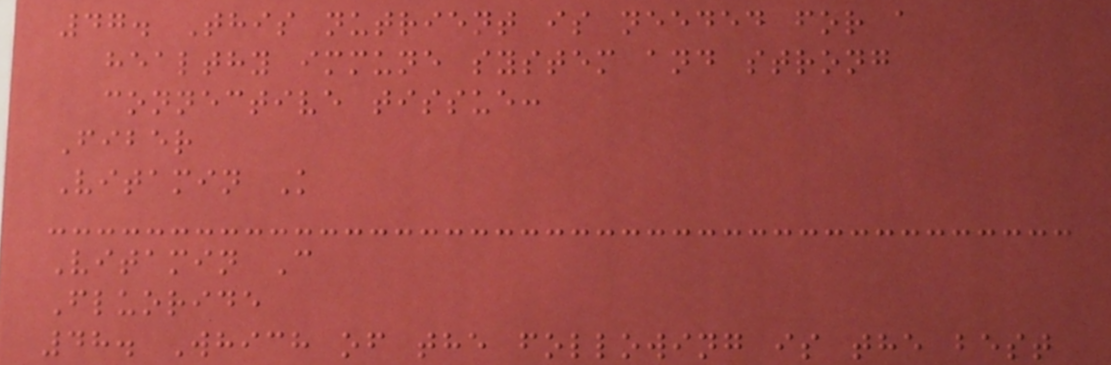47. This nutrient is needed for a
healthy immune system and strong
connective tissue:
Fiber
Vitamin K
Vitamin C
Fluoride
48. Which of the following is the best
